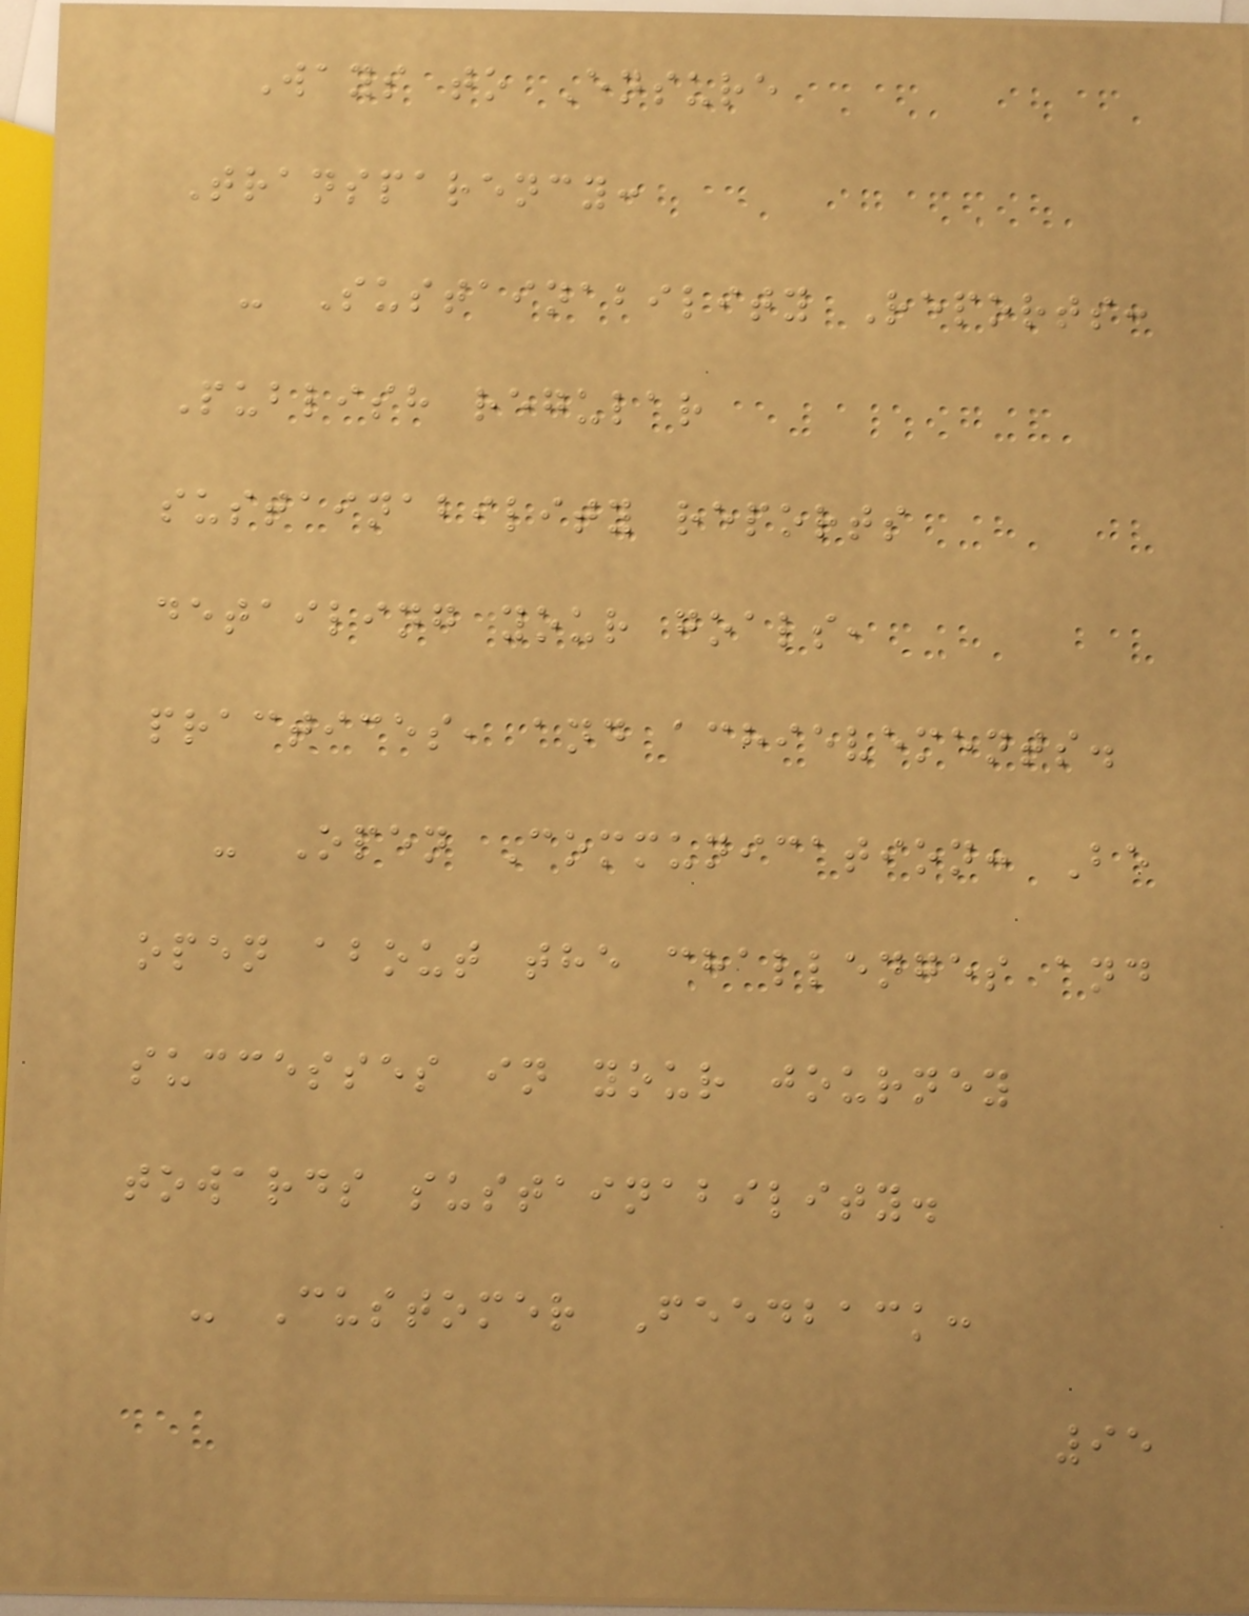Ways to Ensure
Transparency:
- Sustainability Reports:
Publish regular
sustainability reports
detailing your goals,
practices, and achievements.
- Open Communication: Be
open about the challenges and
successes in your journey
towards sustainability.
- Customer Feedback:
95
